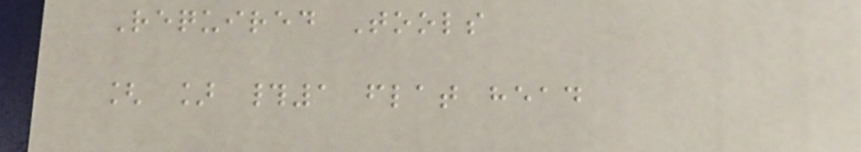Required Tools
[ ] #1 flat head
